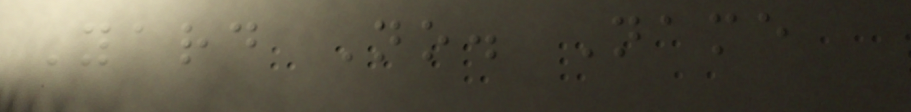Yard No. Name
